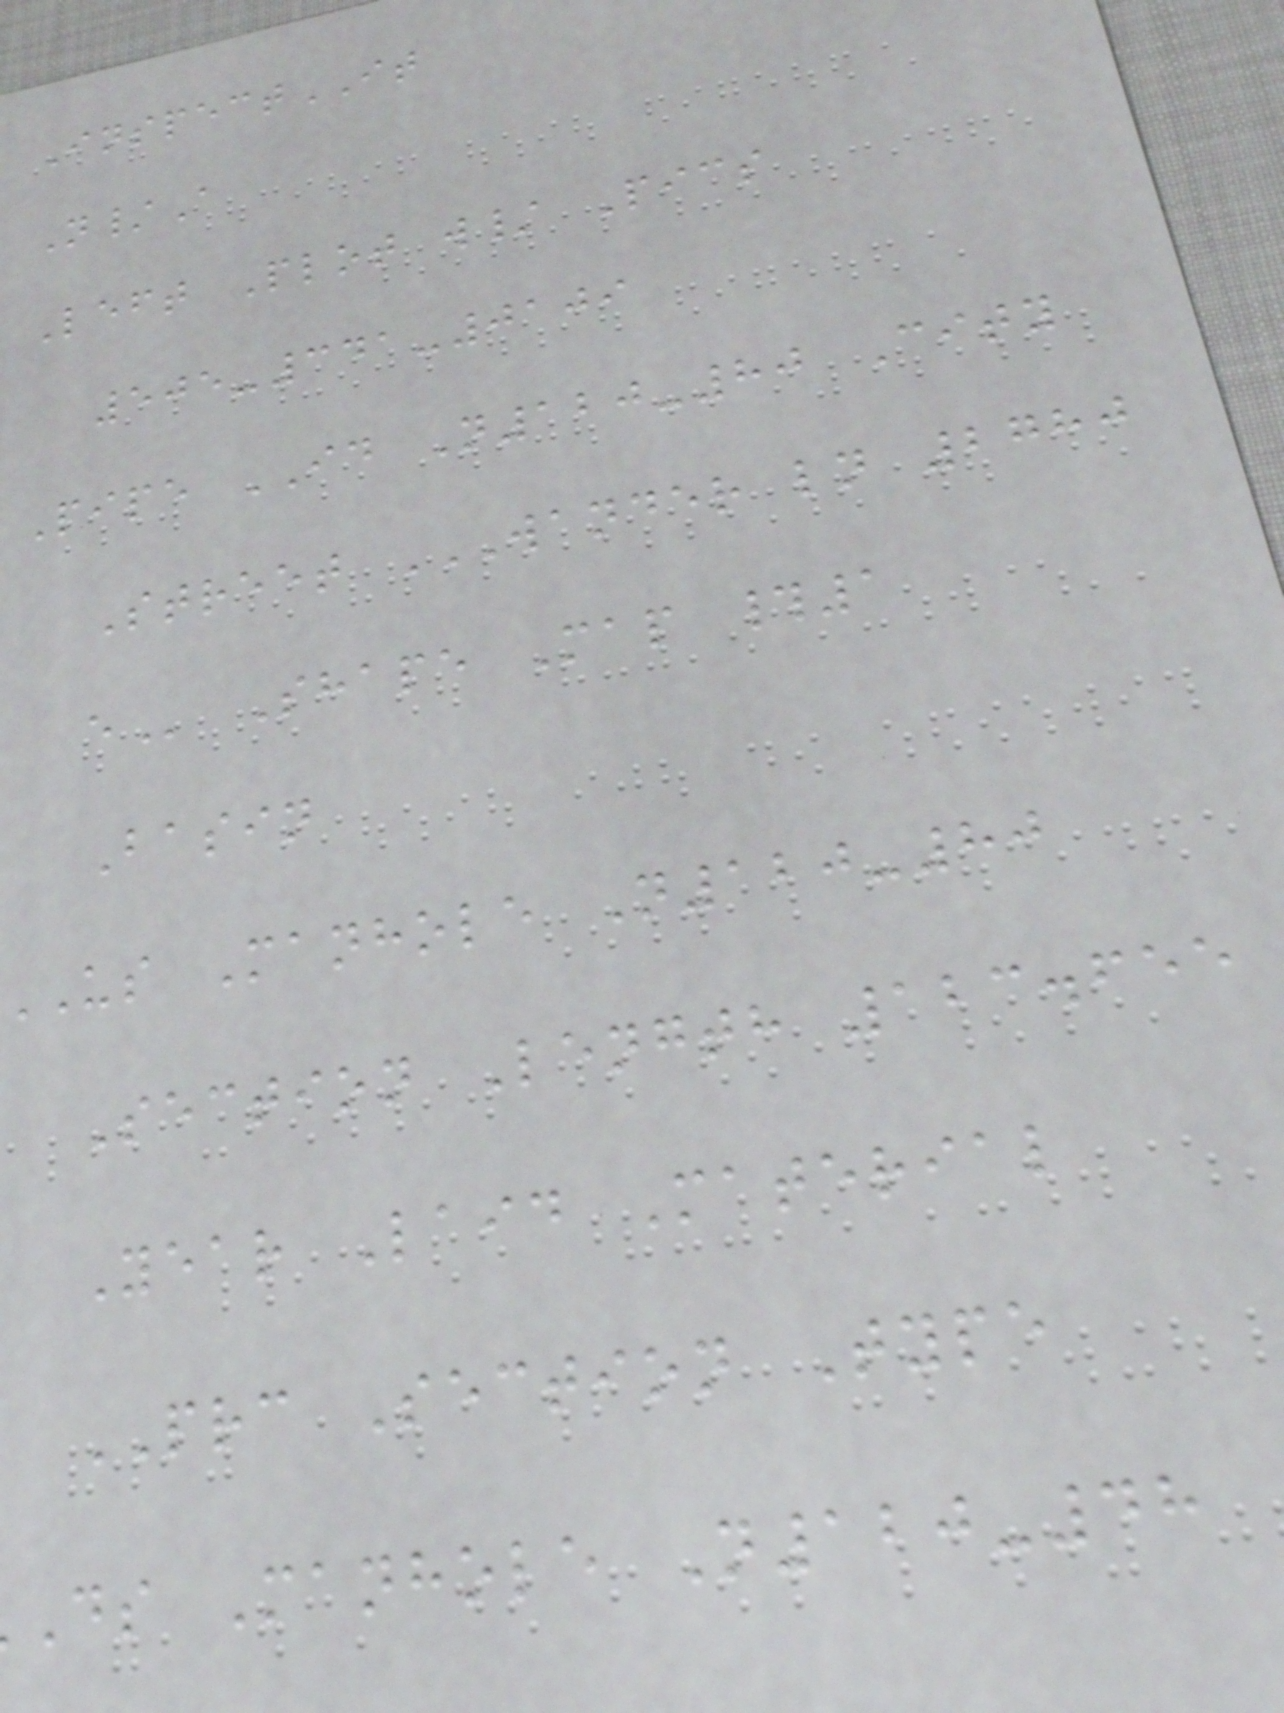InspectIT
N/A
Left Plot w/ Pics
505-341-0109
Pipe ID N120-80 City
Street WANDER LN 2780
Shape Map #1
Basin
US Manhole N120-80
Section Length 123.655
Year Laid Material
PRC Section Type
ds Manhole N120-48
